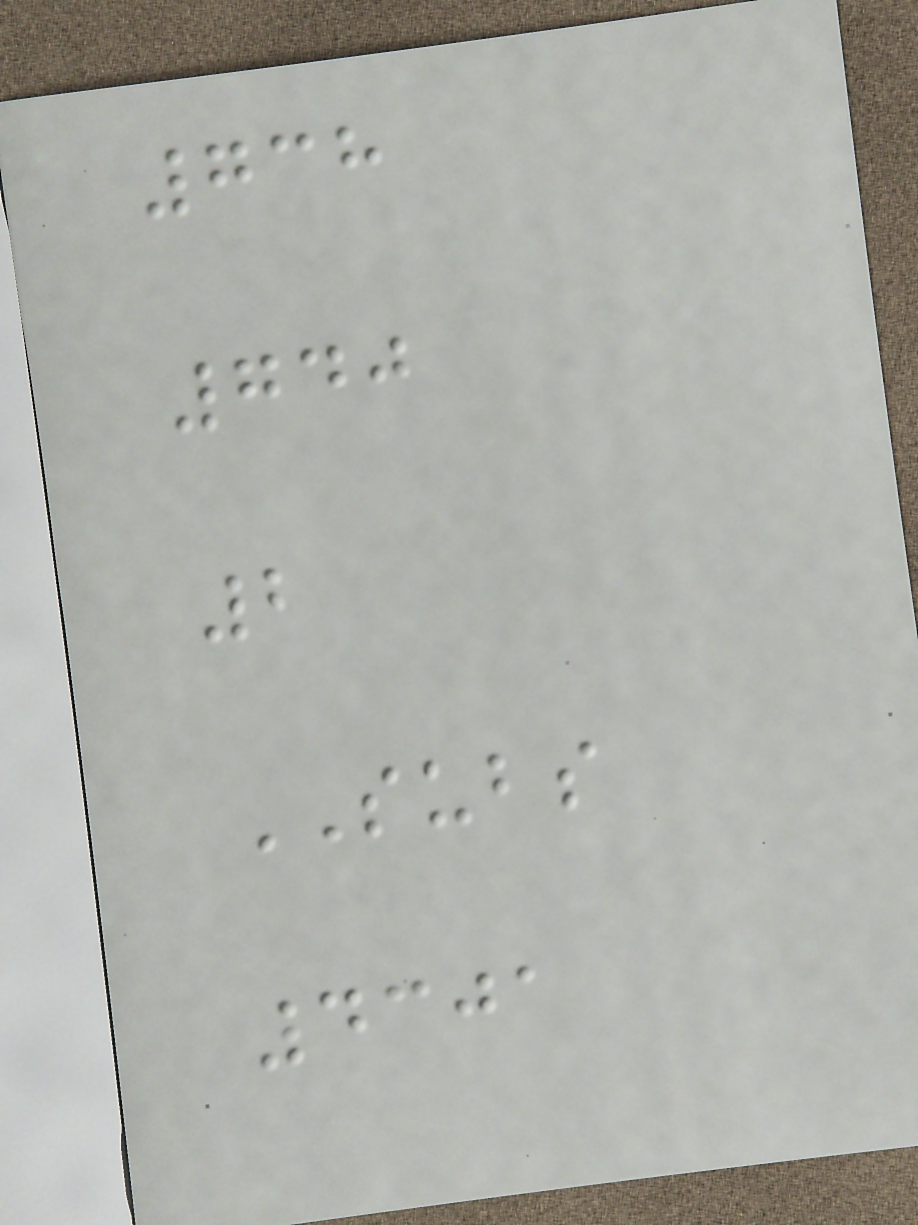738
740
2
SUBS
4301
